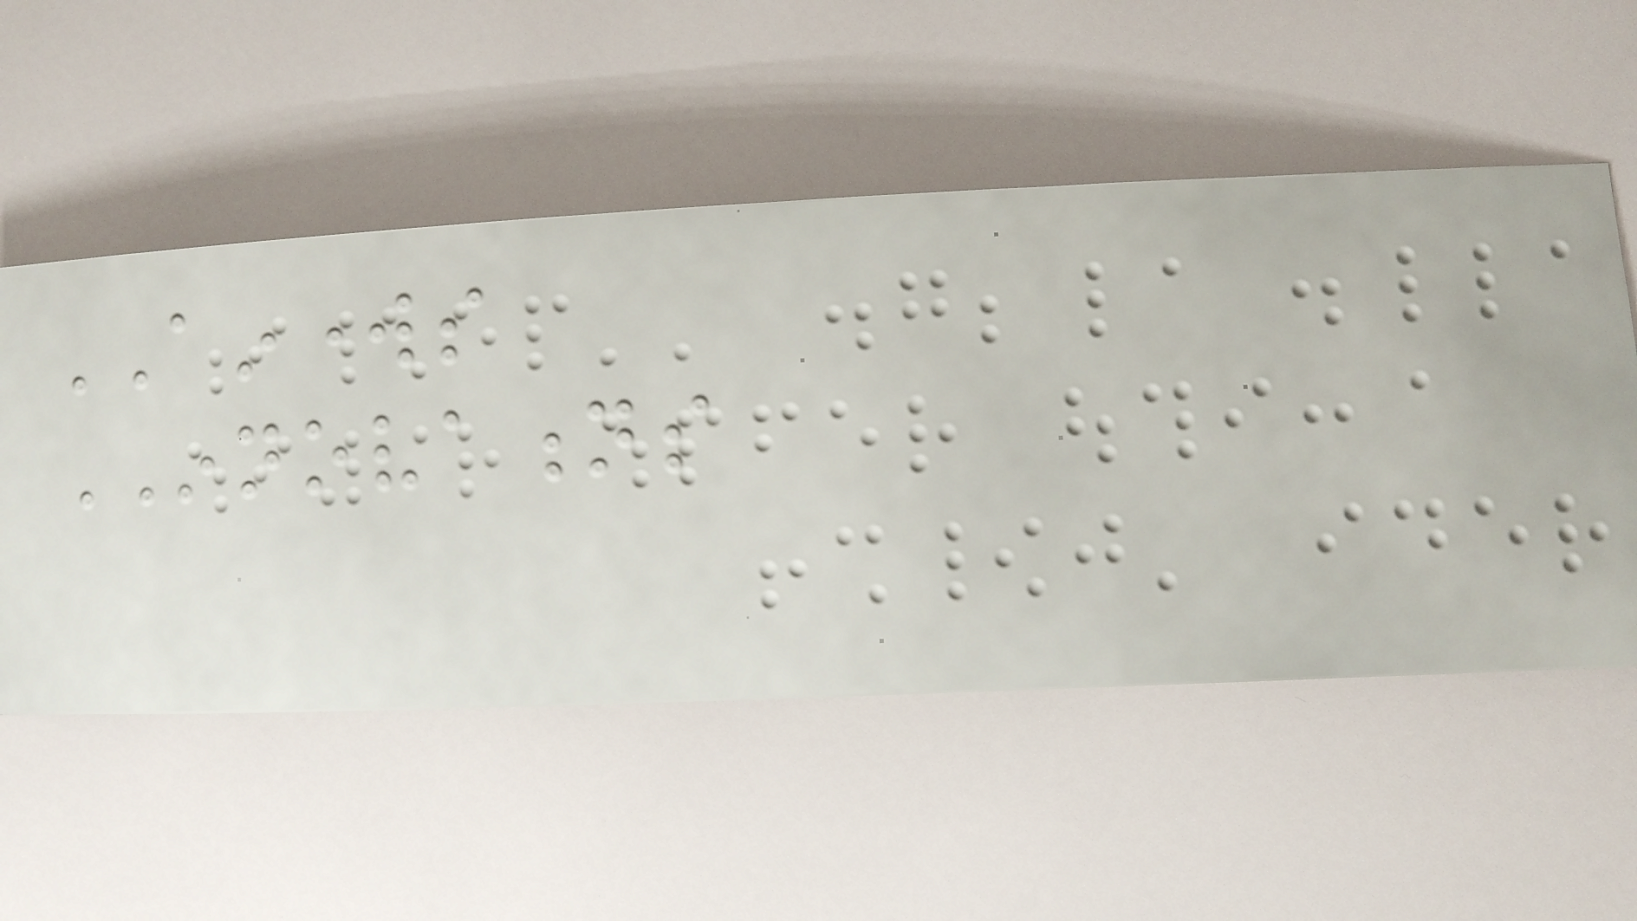AINWORKS
INNOVATIONS
